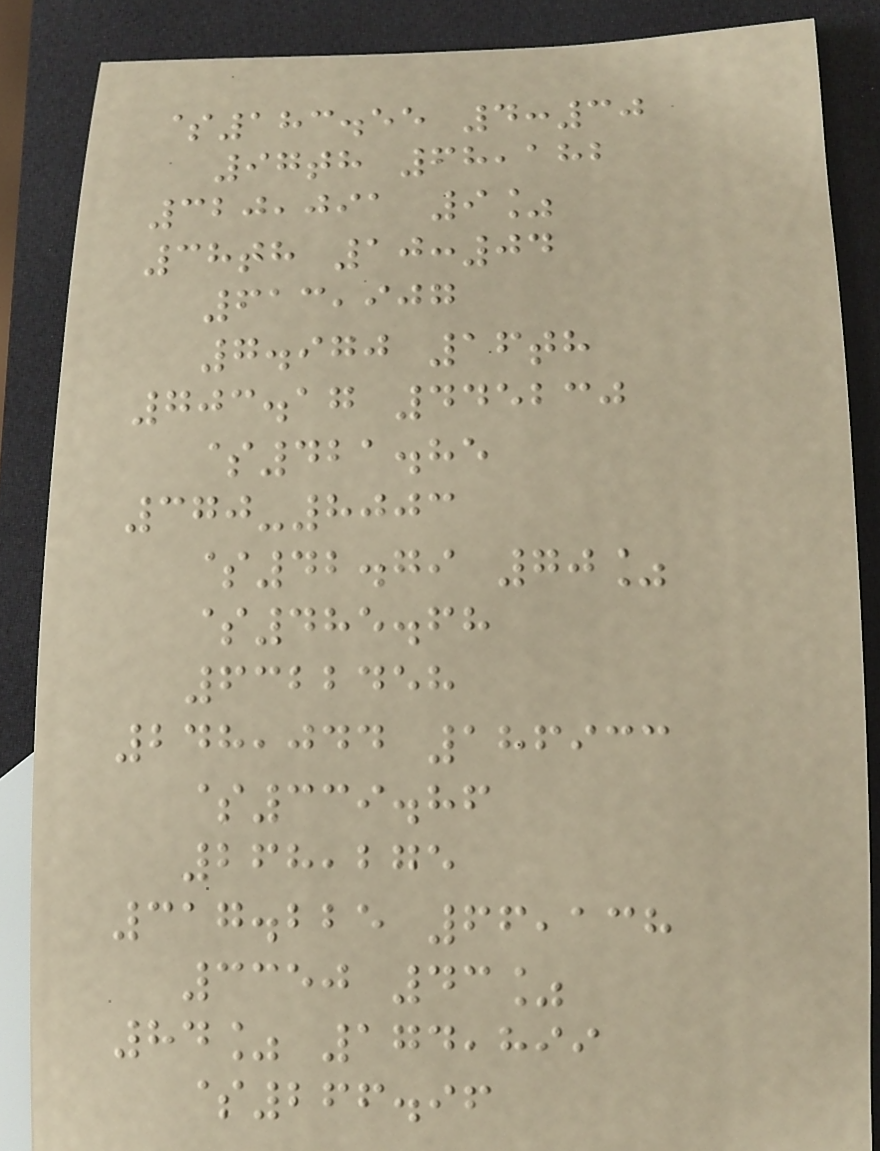$183.55 4:30
97th 68,182
320,091 9%
38th 10:04
613,907
7.970 16th
703.17 445230
$421.85
370-8003
$42.79 70%
$485.68
6322458
248,044 186933
$339.86
268,275
317.225 66,138
3350 43%
84% 174,899
$266.96
